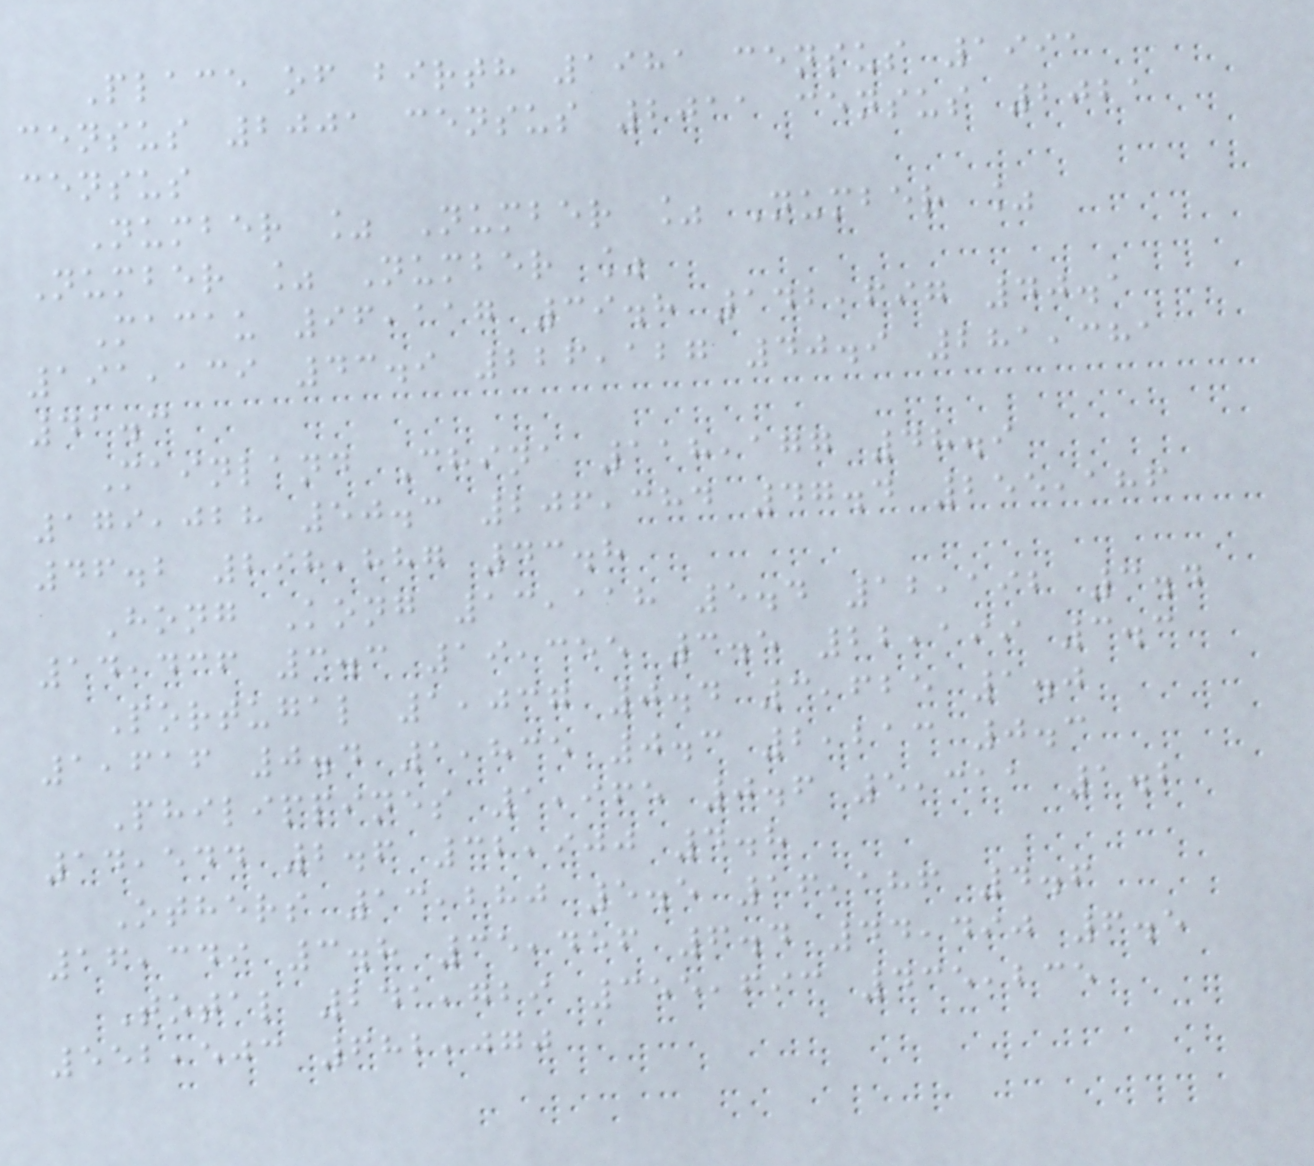Place of birth 1981 census 1991
census 2001 census 2011 census 2021
census
Number % Number % Number %
Number % Number %
Macau 96,117 39.8 142,697 40.1
191,139 43.9 226,127 40.9 281,381
41.3
Mainland China 118,177 48.9
179,028 50.3 206,384 47.4 255,186
46.2 298,887 43.8
Hong Kong 13,118 5.4 12,192 3.4
14,436 3.3 19,355 3.5 22,199 3.3
Portugal 1,037 0.4 3,625 1.0
1,616 0.4 1,835 0.3 2,213 0.3
Philippines 1,965 0.6 5,311 1.2
14,544 2.6 32,900 4.8
Others 13,280 5.5 16,186 4.6
16,349 3.8 35,456 6.4 44,490 6.5
Total 241,729 355,693 435,235
552,503 682,070
